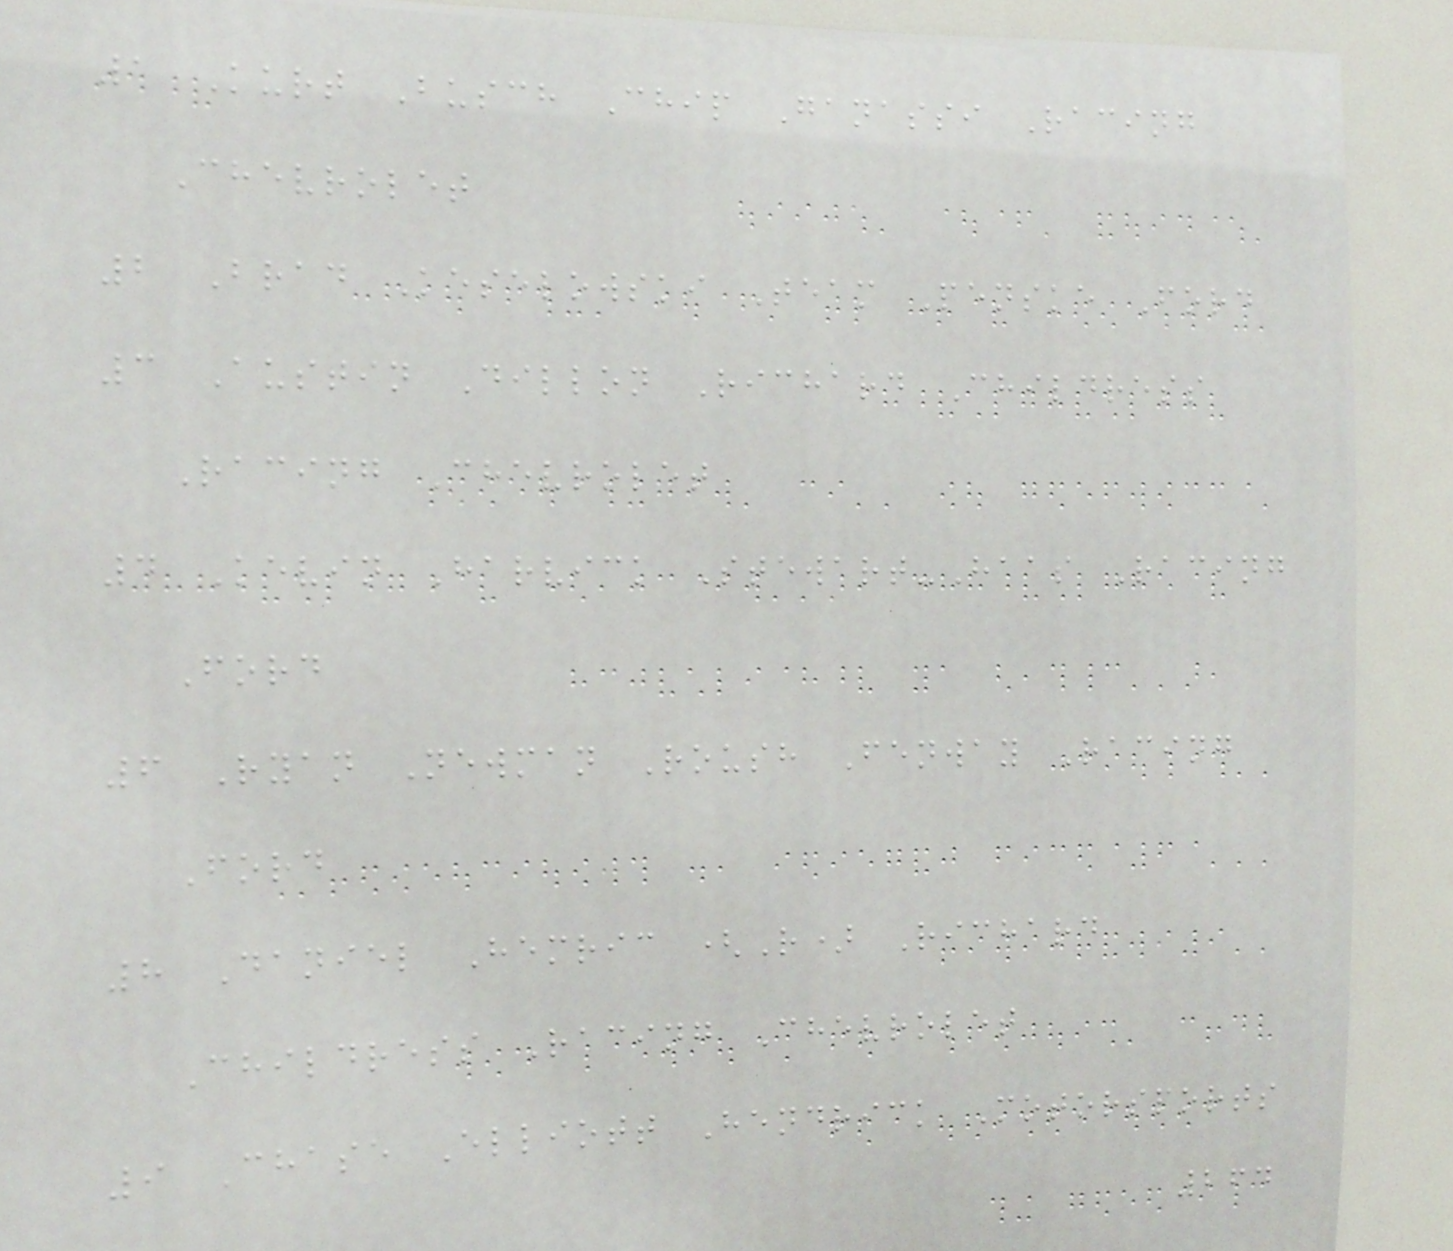1 Kurt Busch Chip Ganassi Racing
Chevrolet
2 Brad Keselowski Team Penske Ford
3 Austin Dillon Richard Childress
Racing Chevrolet
4 Kevin Harvick Stewart-Haas Racing
Ford
6 Ryan Newman Roush Fenway Racing
Ford
8 Daniel Hemric (R) Richard
Childress Racing Chevrolet
9 Chase Elliott Hendrick Motorsports
264
